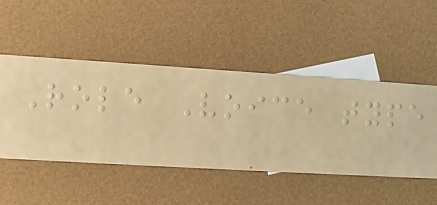Role Voice type
